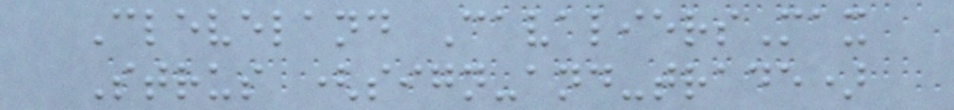Cleveland CavaliersMax
Strus (sign-and-trade)
